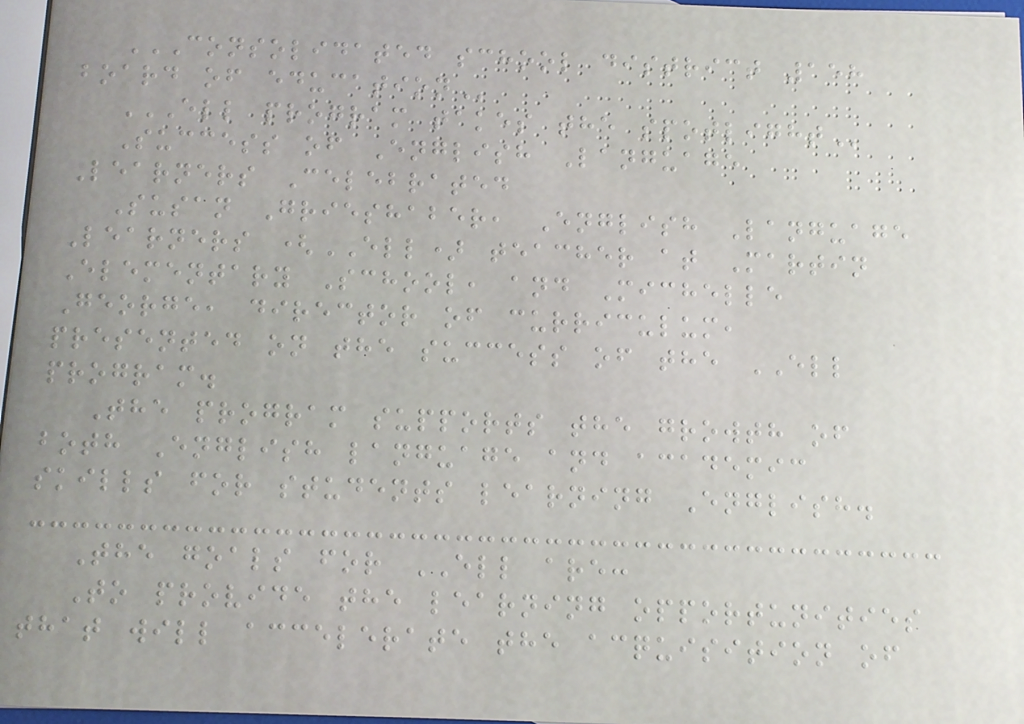CONSOLIDATED SCHOOL DISTRICT 158
BOARD OF EDUCATION
ELL PROGRAM TAKES THE SPOTLIGHT
Success of English Language
Learners Celebrated
Susan Grieshaber, English Language
Learners (ELL) teacher at Martin
Elementary School, and Michelle
George, director of curriculum,
presented on the success of the ELL
program.
The program supports the growth of
both English language and academic
skills for students learning English.
The goals for ELL are:
To provide the learning opportunities
that will accelerate the acquisition of
